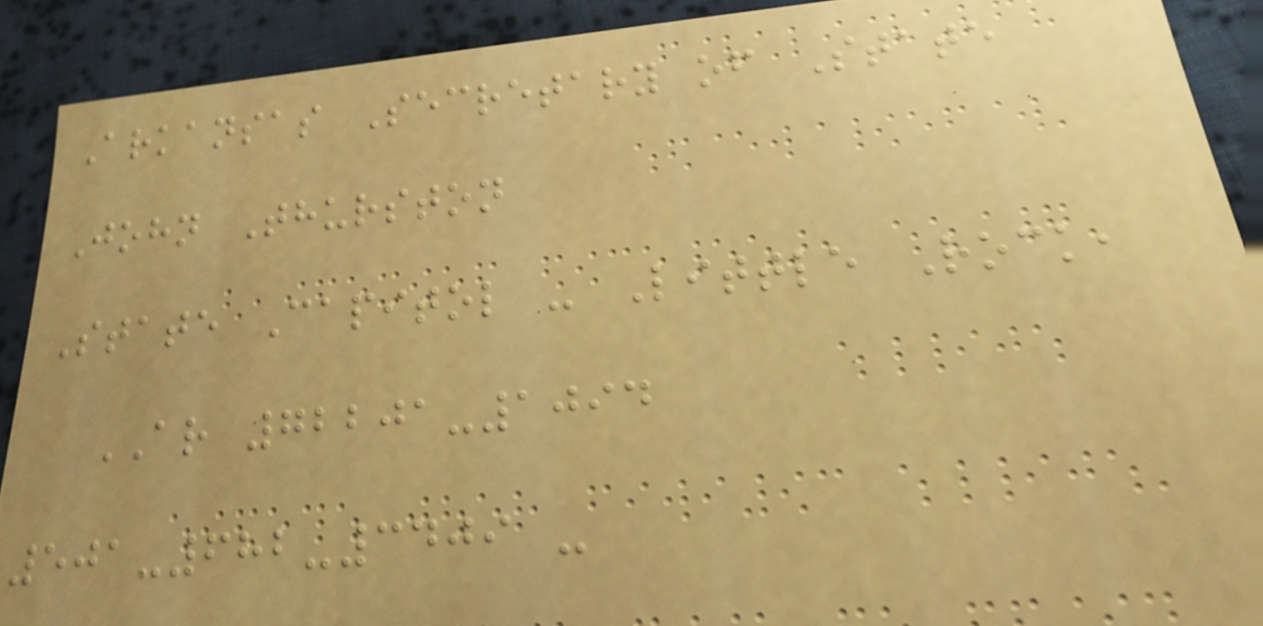Arkansas Secretary of State
John Thurston
State Capitol - Little Rock,
AR 72201-1094
501-682-3409 -
